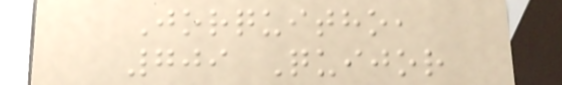Jorquitho,
709 Quijor
